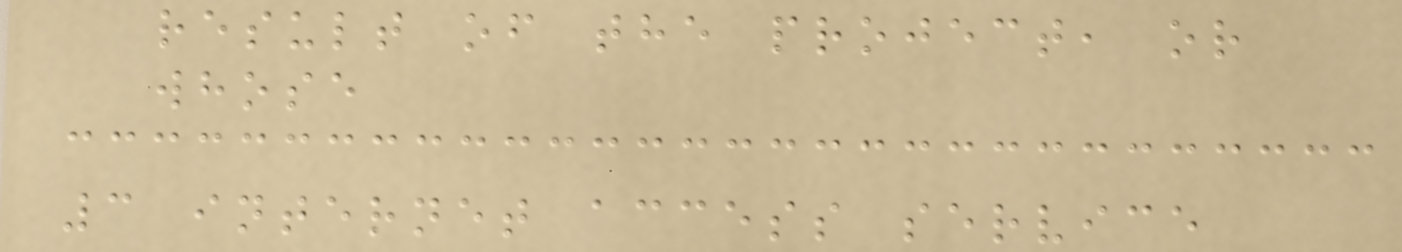result of the project, or
whose
3 internet access service
